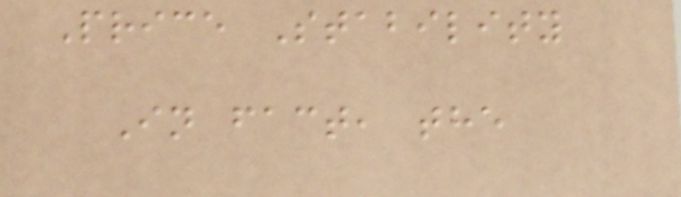Price Stability
In fact, the
